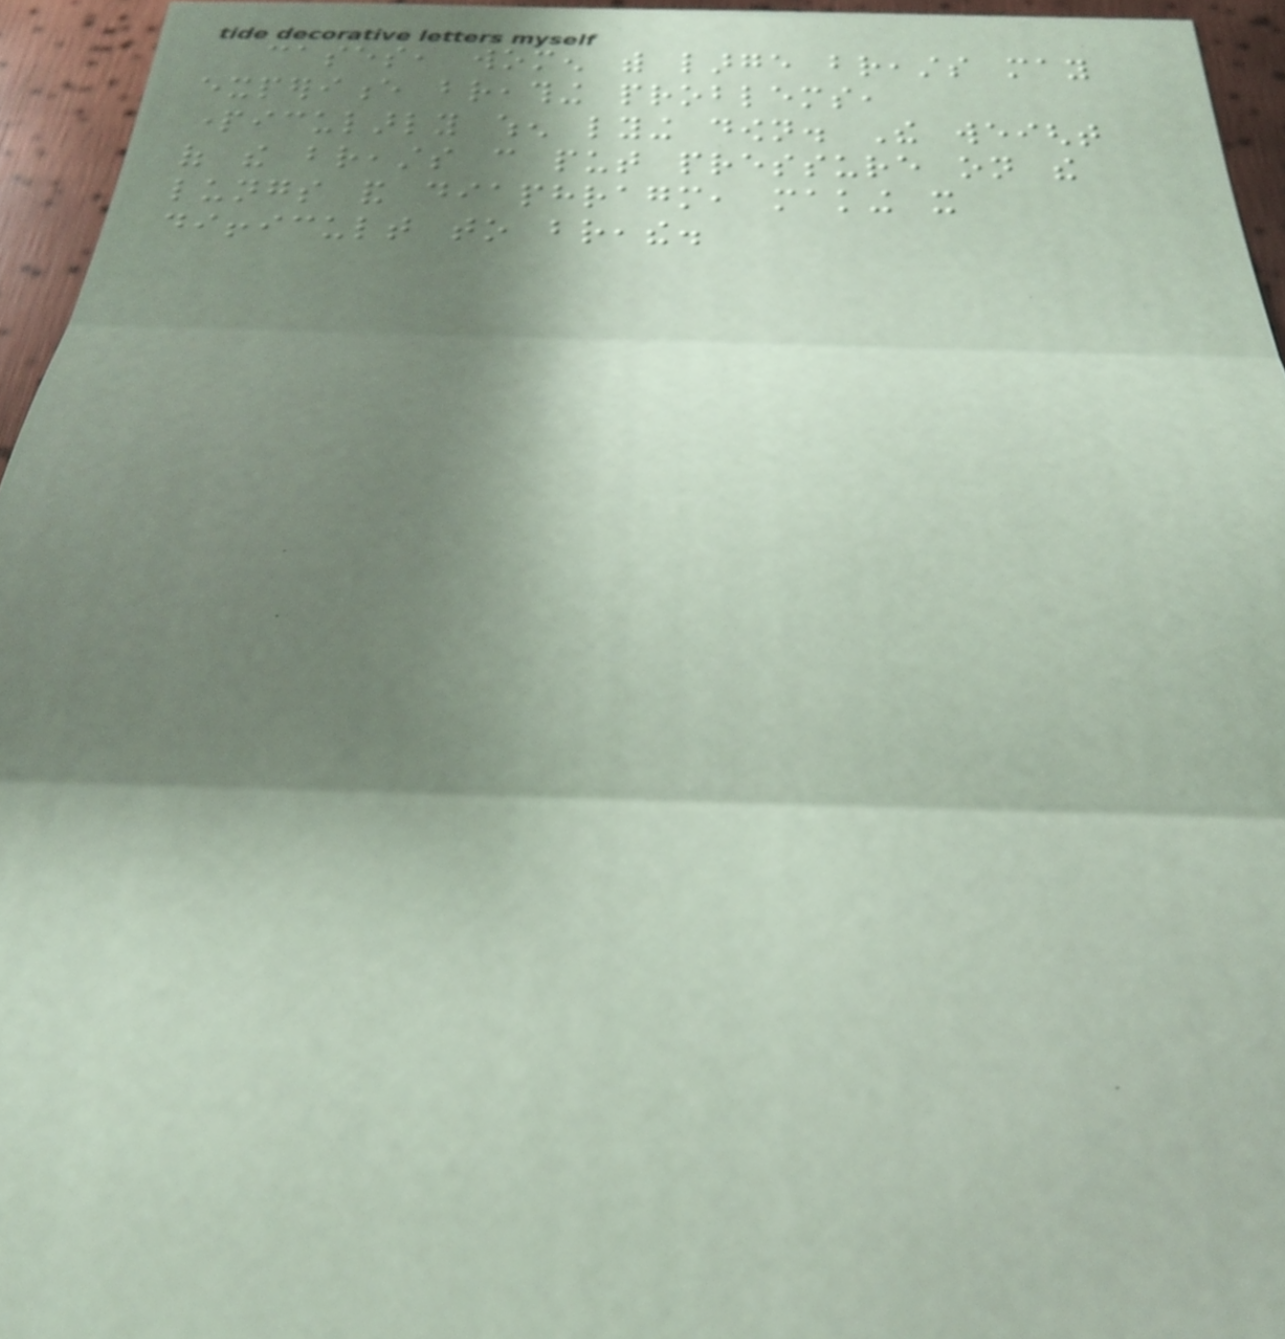cases, women with large breasts may
experience breathing problems,
particularly when lying down. The weight
of the breasts can put pressure on the
lungs and diaphragm, making it
difficult to breathe.
